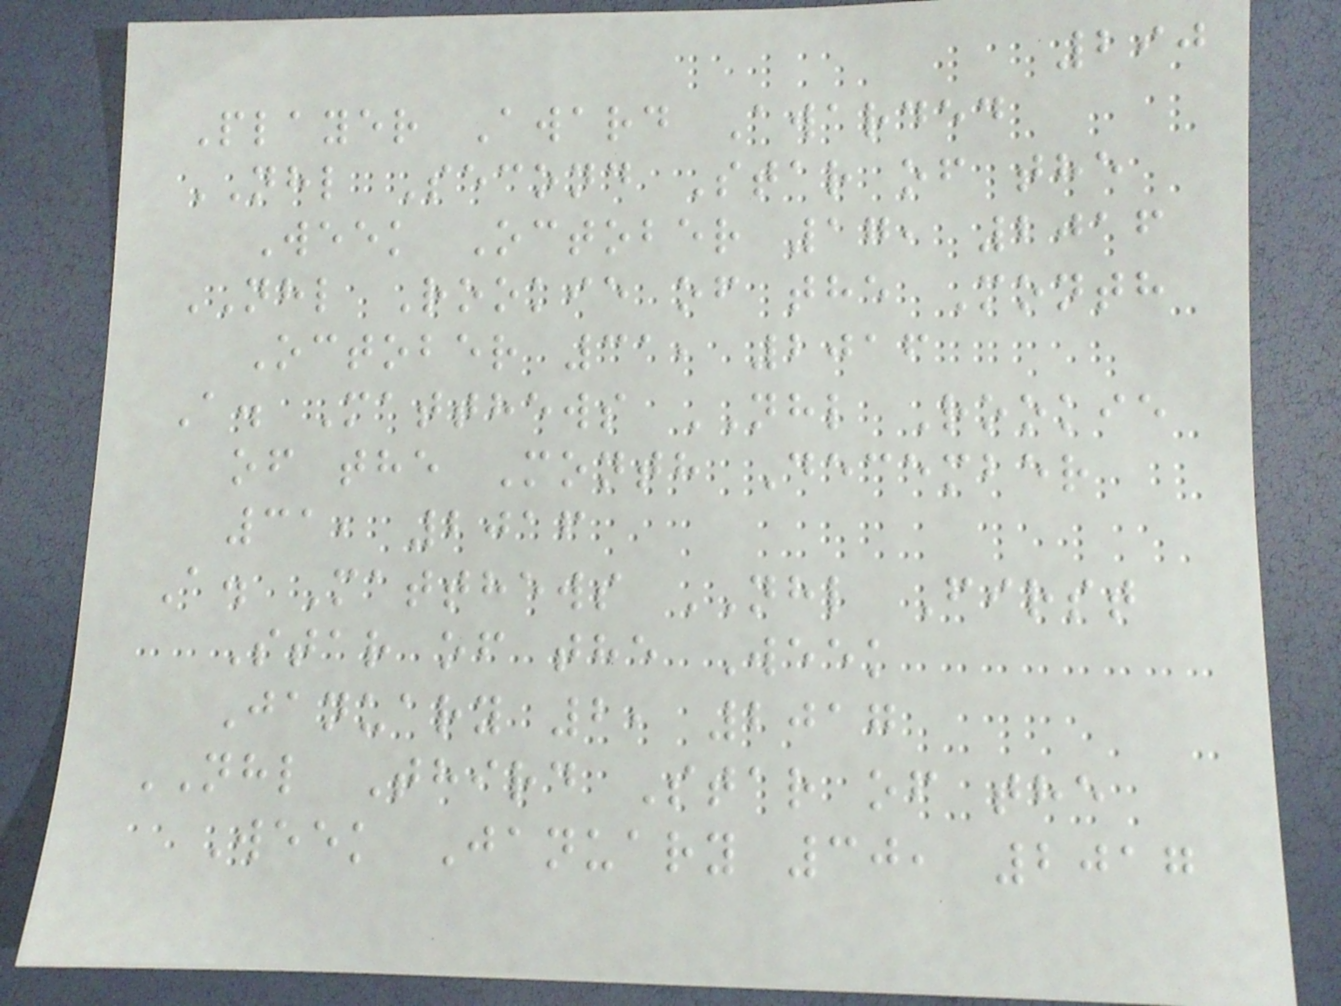290
Player Award Awarded
NHL Second Star of the
Week October 17, 2016
NHL Rookie of the Month
October 31, 2016
A. Matthews NHL Rookie
of the Month December
31, 2016
A. Matthews NHL First
Star of the Week
January 2, 2017
NHL Third Star of the
Week January 30, 2017
